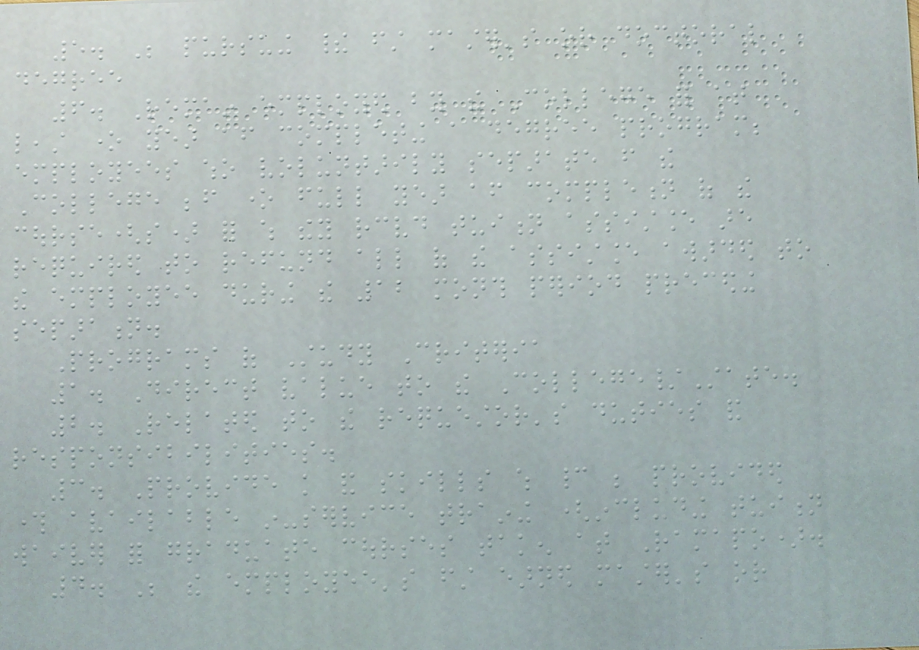5. Be pursuing their first master's or doctoral
degree
6. Remain employed by the College for at
least one year after completing a degree program;
employees who voluntarily separate from the
College before one full year after completion of the
course(s) for which they received tuition assistance are
required to refund all of the assistance awarded to
the employee during the 12 month period preceding
separation.
Programs of Study Criteria
1. Direct value to the College/State.
2. Related to the requestor's duties and
responsibilities.
3. Provide knowledge and skills which cannot be provided
through available in-service training (including tuition
waiver for graduate courses taken at Ramapo).
4. Be the employee's first earned master's or
